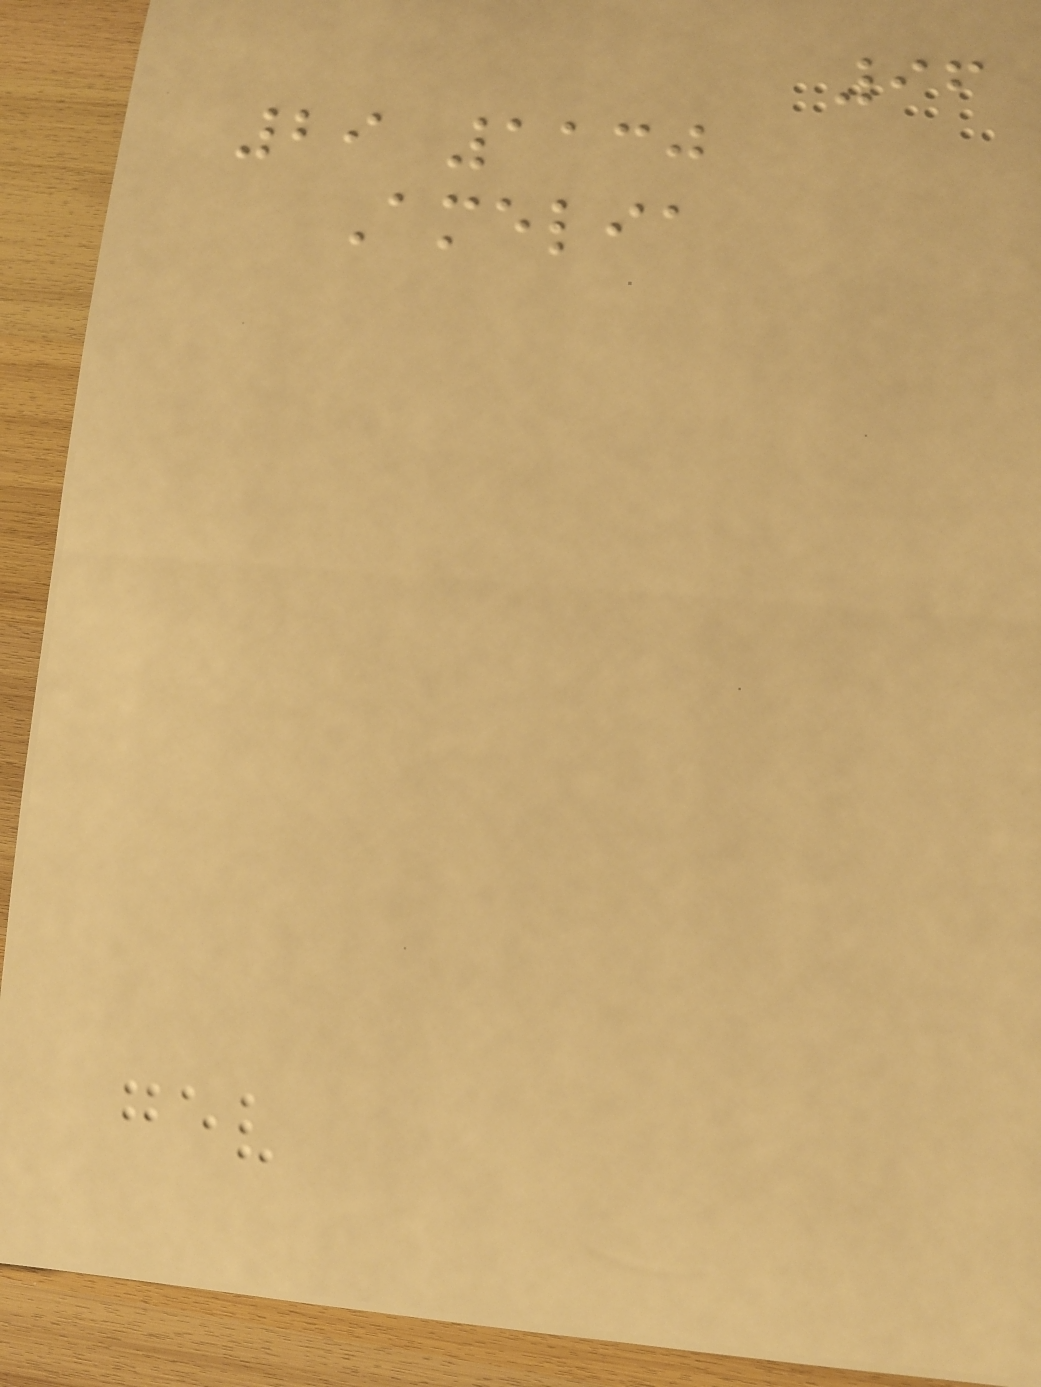96
29 1130
Amelia
